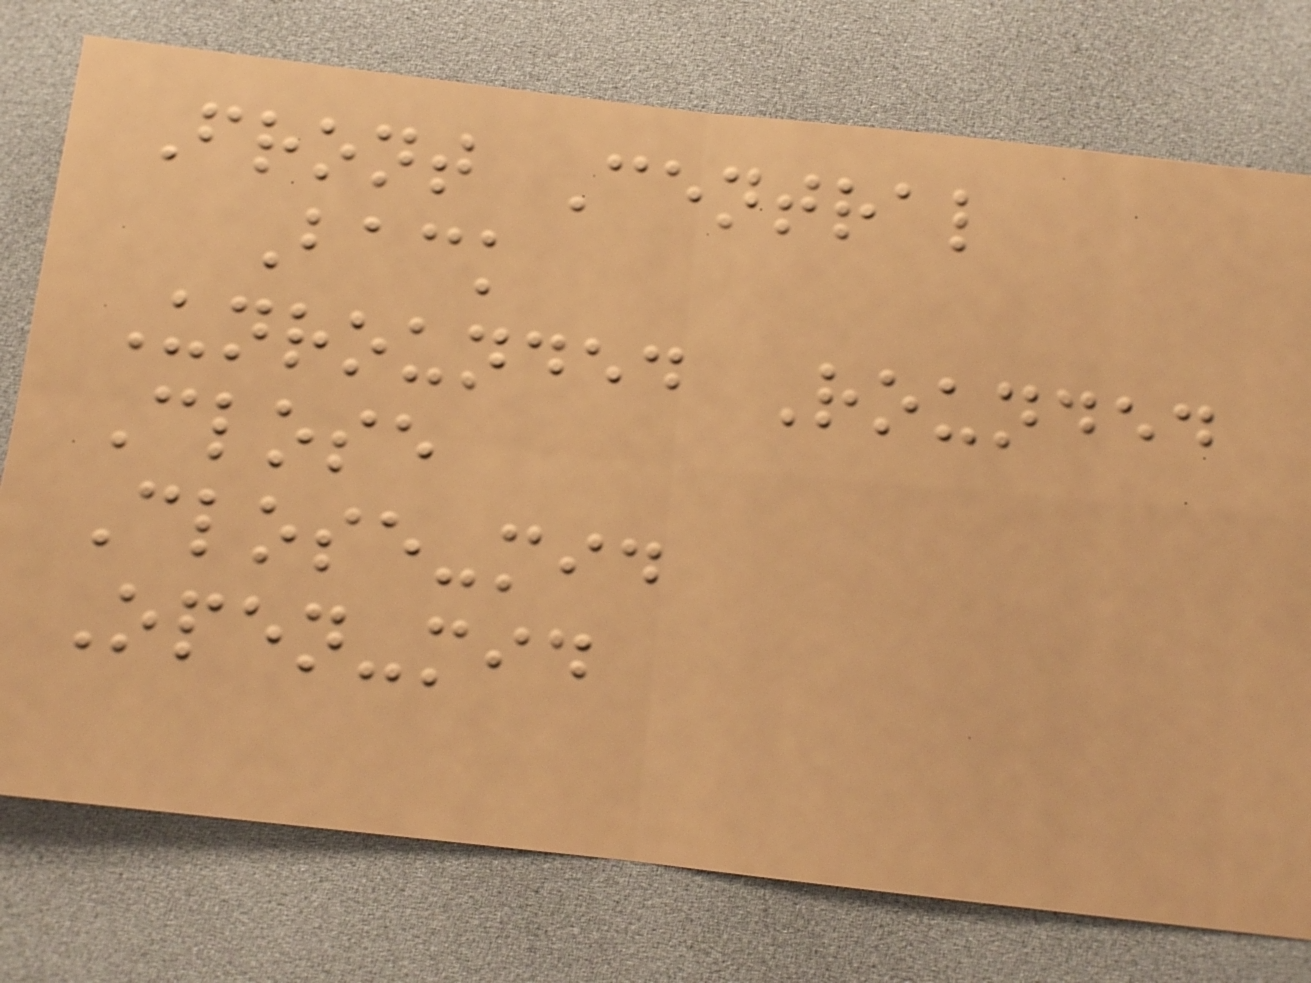Front Central
Back
Unrounded Rounded
Close
Close-mid
Open-mid
